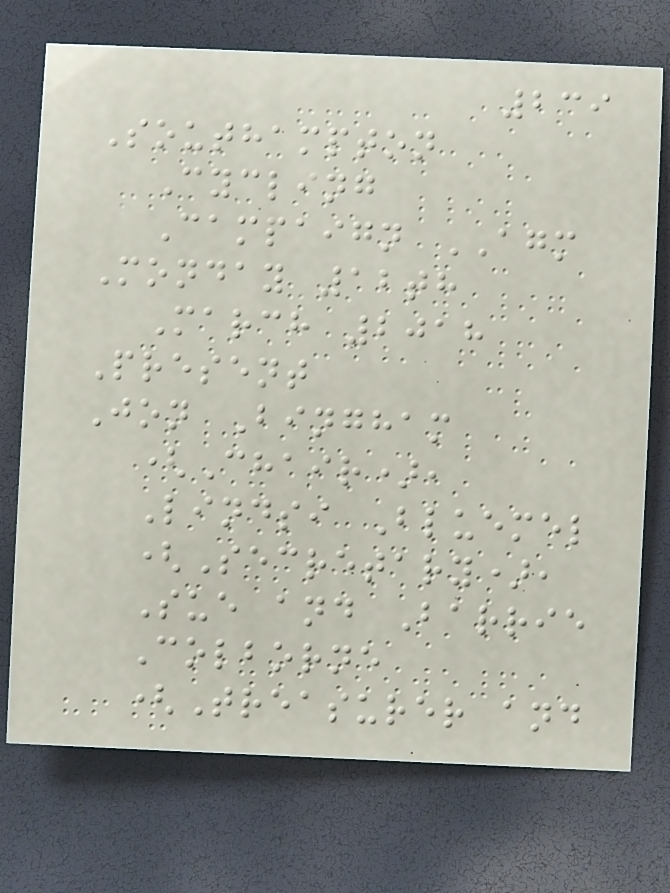239
Southampton
Cycling
Campaign AGM
Monday 12th
March 2018
Present
Jon Bingham
(Chair),
Lindsi Bluemel
(Secretary),
Sue and Barrie
Colborne
(Treasurer and
